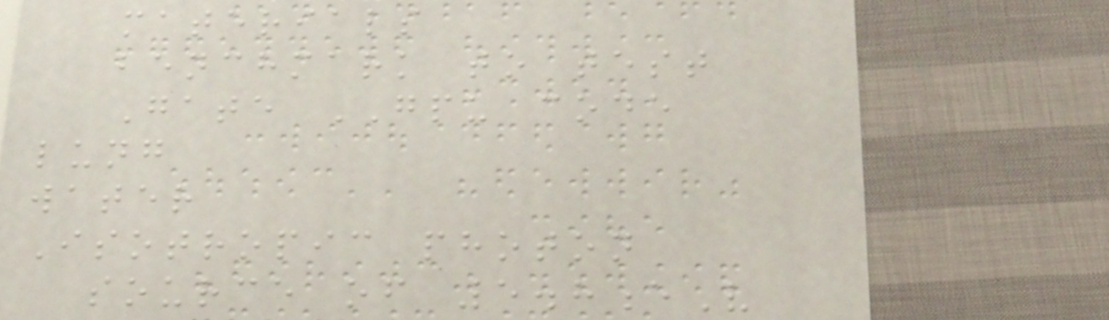materials
benchmark to test
Gate GPU code
lung
water
Isotropic photon
source of 5.8eV
